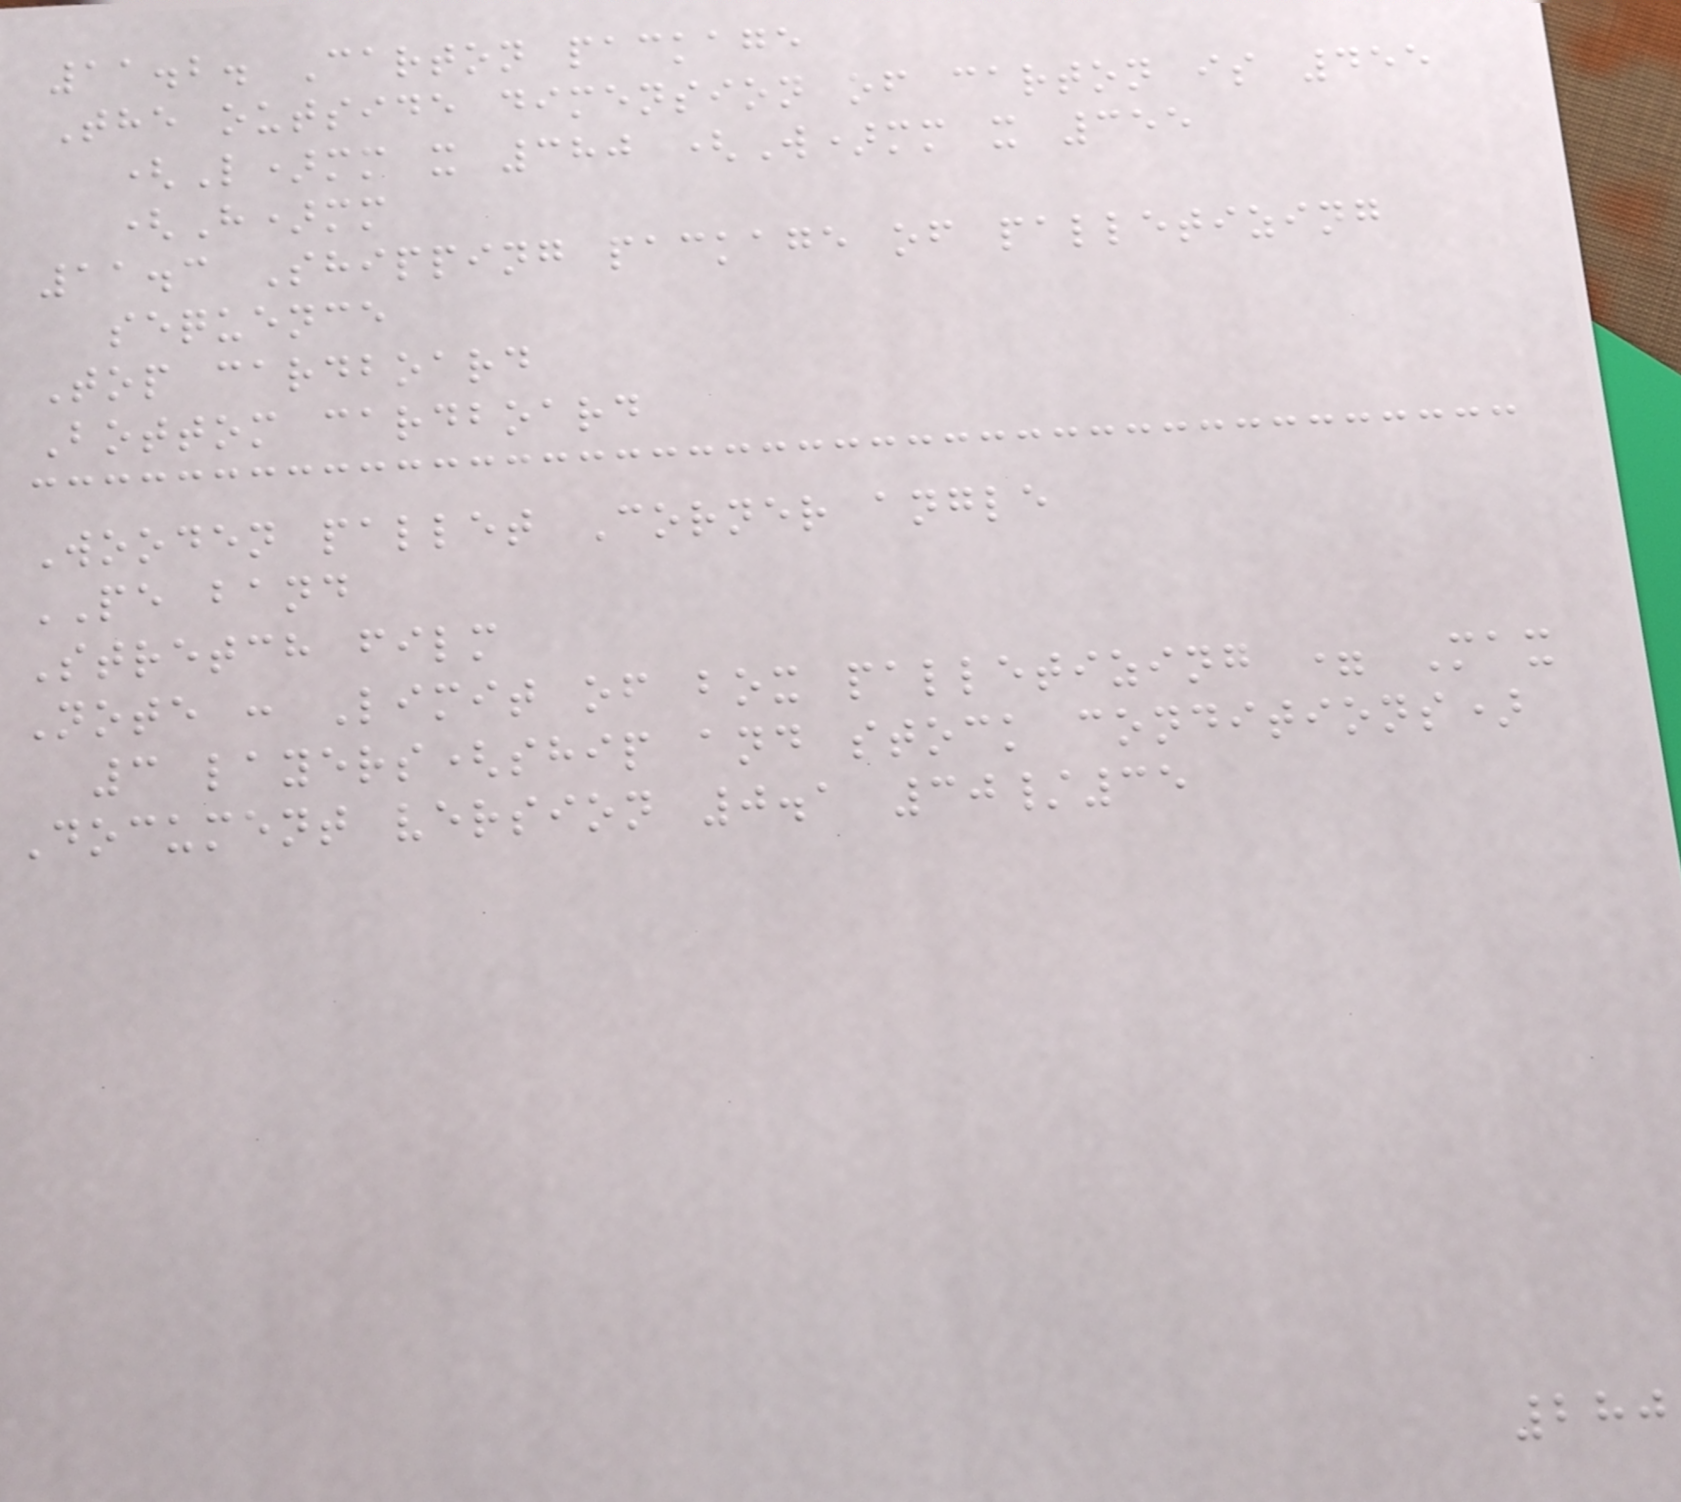11.2. Carton package
The outside dimension of carton is 455
(L)mm x 380 (W)mm x 355
(H)mm
11.3 Shipping package of palletizing
sequence
Top cardboard
Bottom cardboard
Wooden pallet Corner angle
PE band
Stretch film
Note : Limit of box palletizing = Max
3 layers(ship and stock conditions)
Document version 0.1 30/35
280
